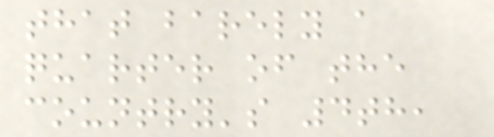that barely a
quarter of the
country's 4th,
